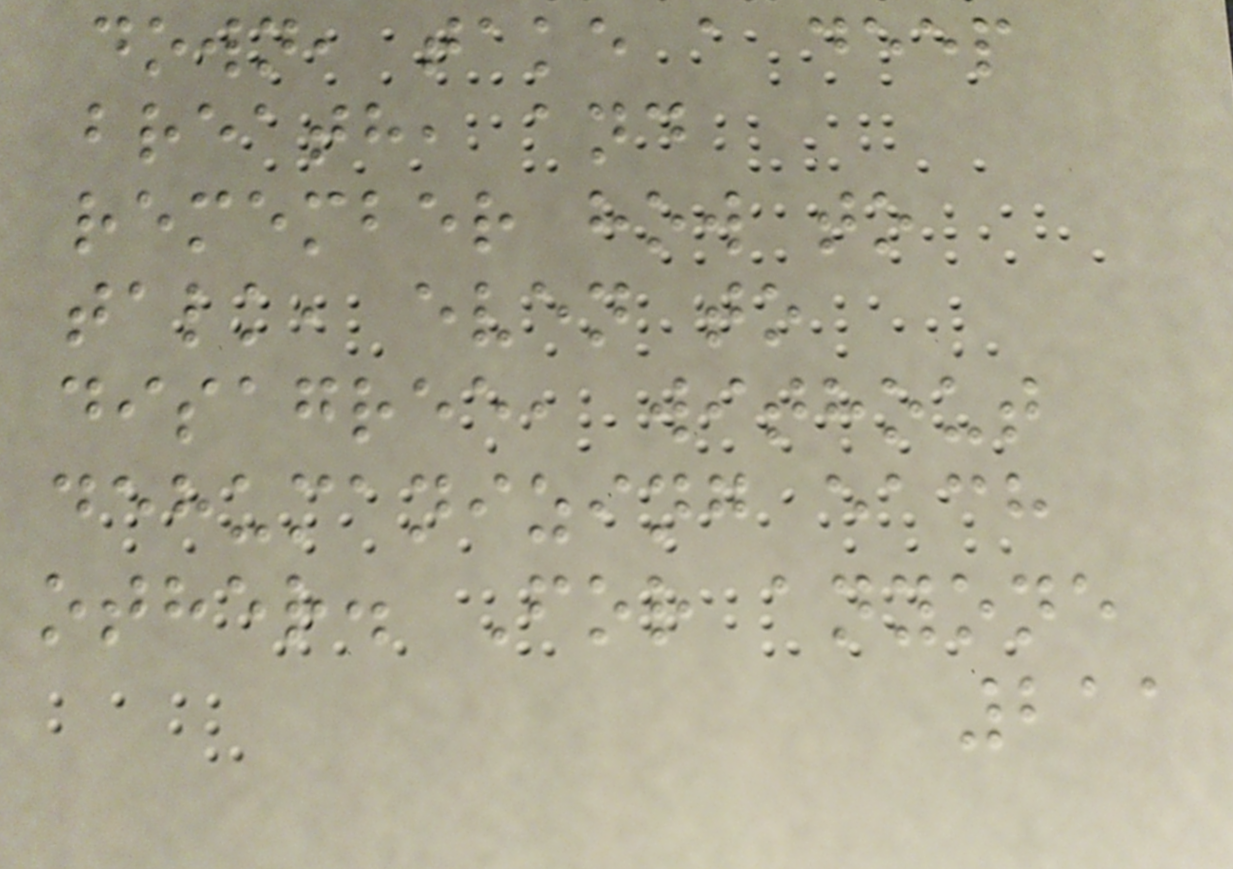down, take a deep
breath, and
remember how to
talk, even to
disagree, without
dehumanizing each
other. For anyone
211
